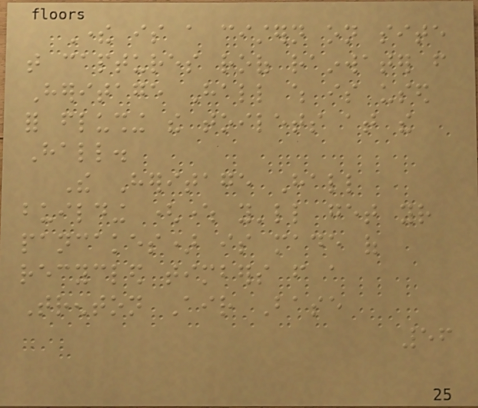There is a cistern on site
that captures roof rainwater from
Heritage Hall which is used
for flushing the toilets at the
Hall.
The Heritage Hall
building (where you'll get your
pancakes) is made of
recycled timbers from a
Trenton Air Base
56
